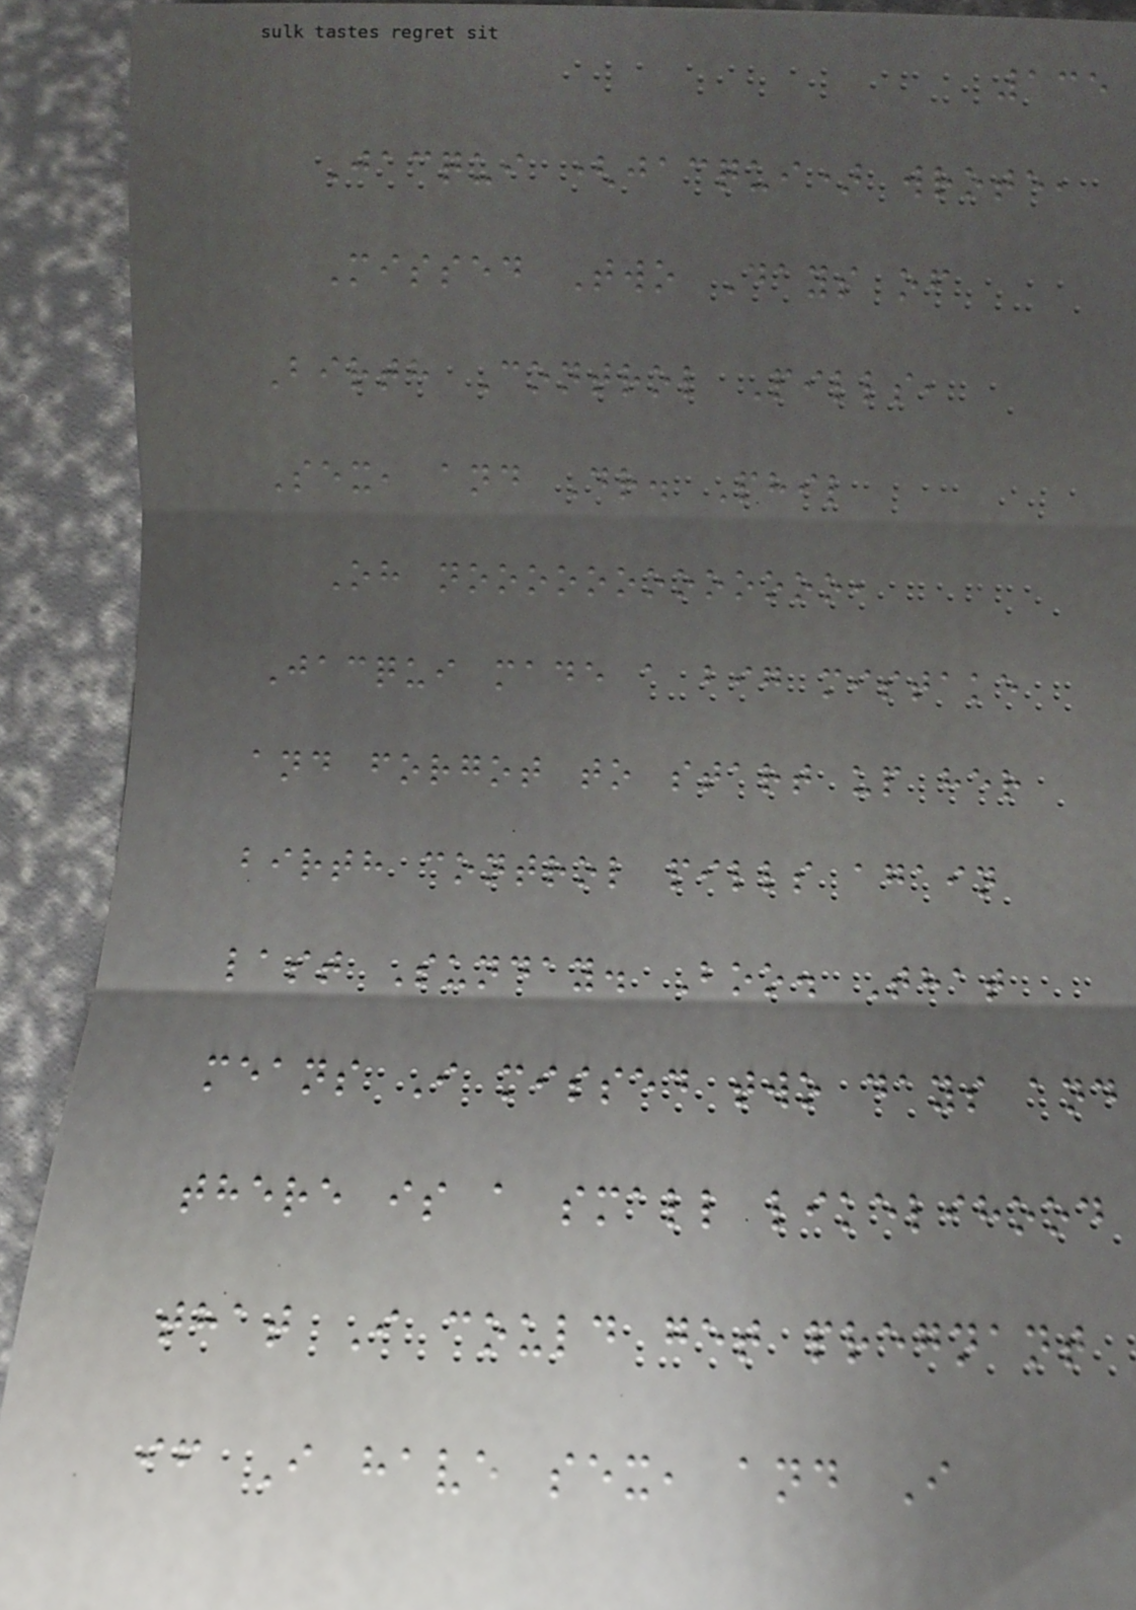135
Jacqui (jacqui) wrote,
Missed Two Days of
Birth Control Pills,
Sex, and Dr. Phil
Oh nooooooooooooo,
Jacqui made a big mistake
and forgot to start up her
birth control pills again
last Sunday. Boo. That
means I missed two days and
there is a small likelihood
that I could get pregnant
if I have sex, and I
